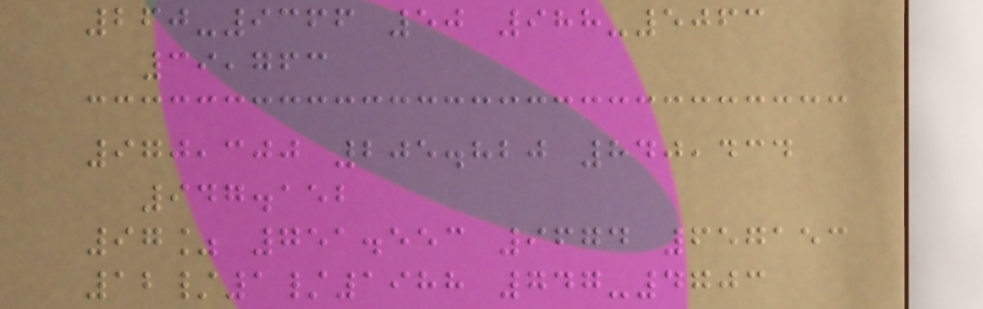260-9366 50 988-5063
39,763
970,300 205.820 840,434
947.152
97% 751.553 9674 657153
12/1/1988 747-4703
